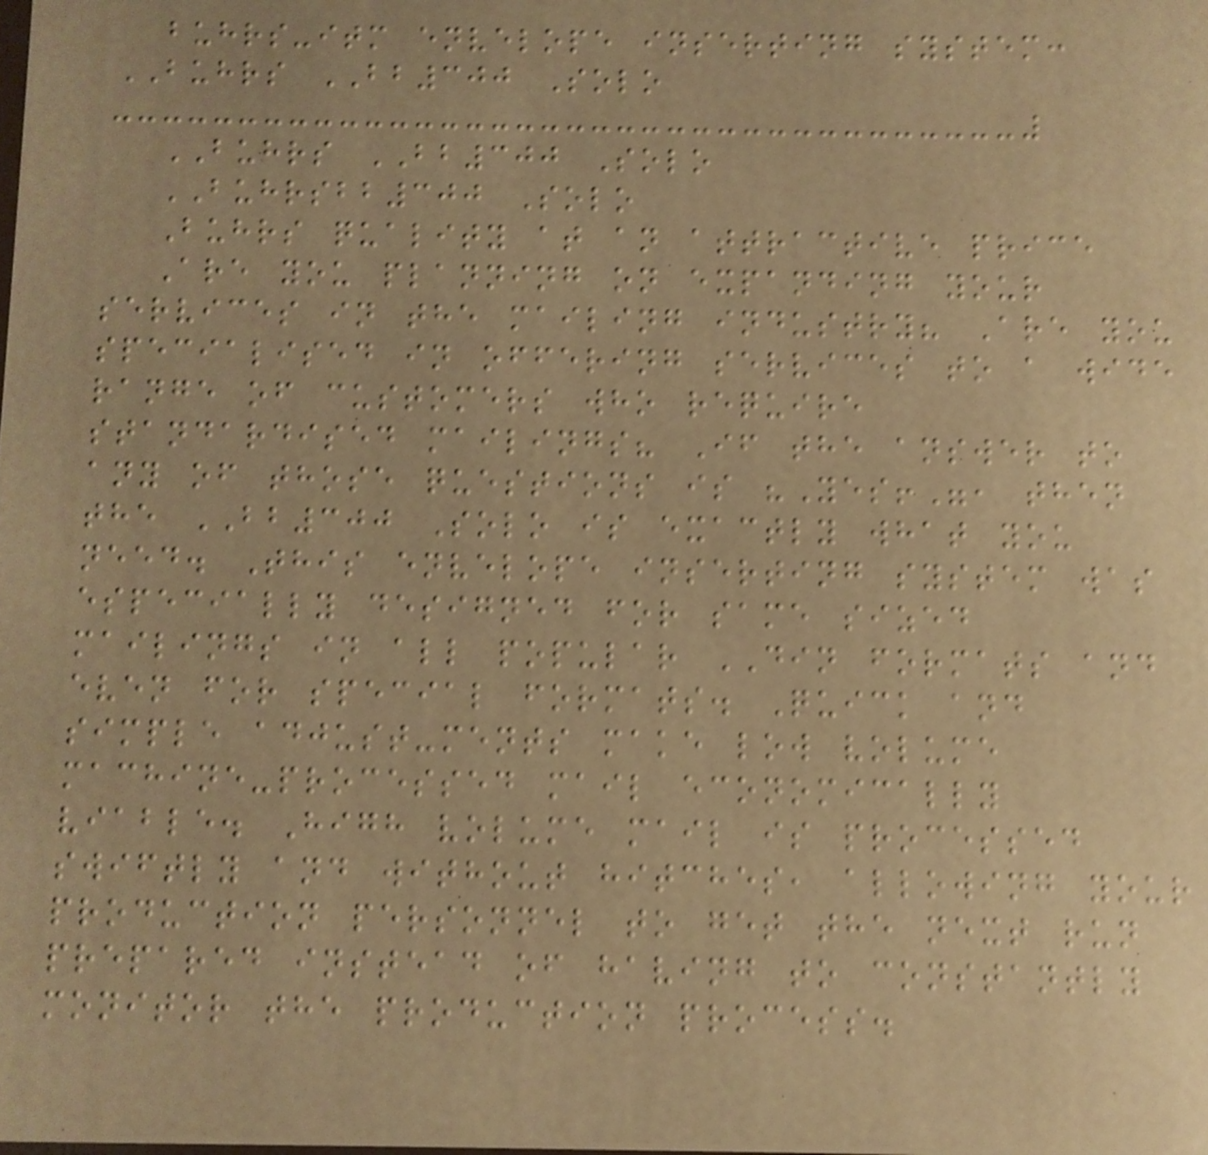buhrs-itm envelope inserting system:
BUHRS BB300 Solo
BUHRS BB300 Solo
BUHRSBB300 Solo
Buhrs quality at an attractive price
Are you planning on expanding your
services in the mailing industry? Are you
specialised in offering services to a wide
range of customers who require
standardised mailings? If the answer to
any of those questions is "Yes!", then
the BB300 Solo is exactly what you
need. This envelope inserting system was
especially designed for same sized
mailings in all popular DIN formats and
even for special formats. Quick and
simple adjust-ments make low volume
machine-processed mail economically
viable. High volume mail is processed
swiftly and without hitches, allowing your
production personnel to get the next run
prepared instead of having to constantly
monitor the production process.
